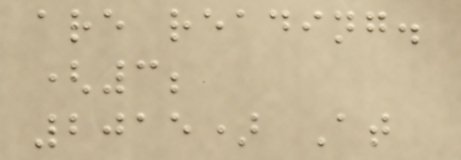are reading.
(3;
2015) At
